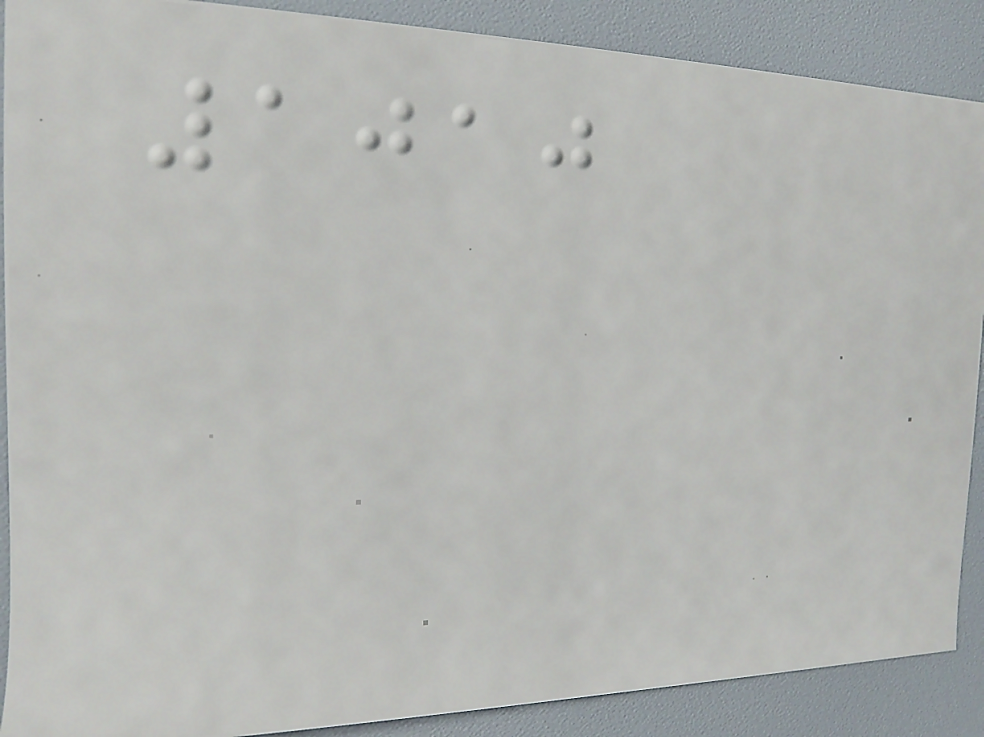1010
